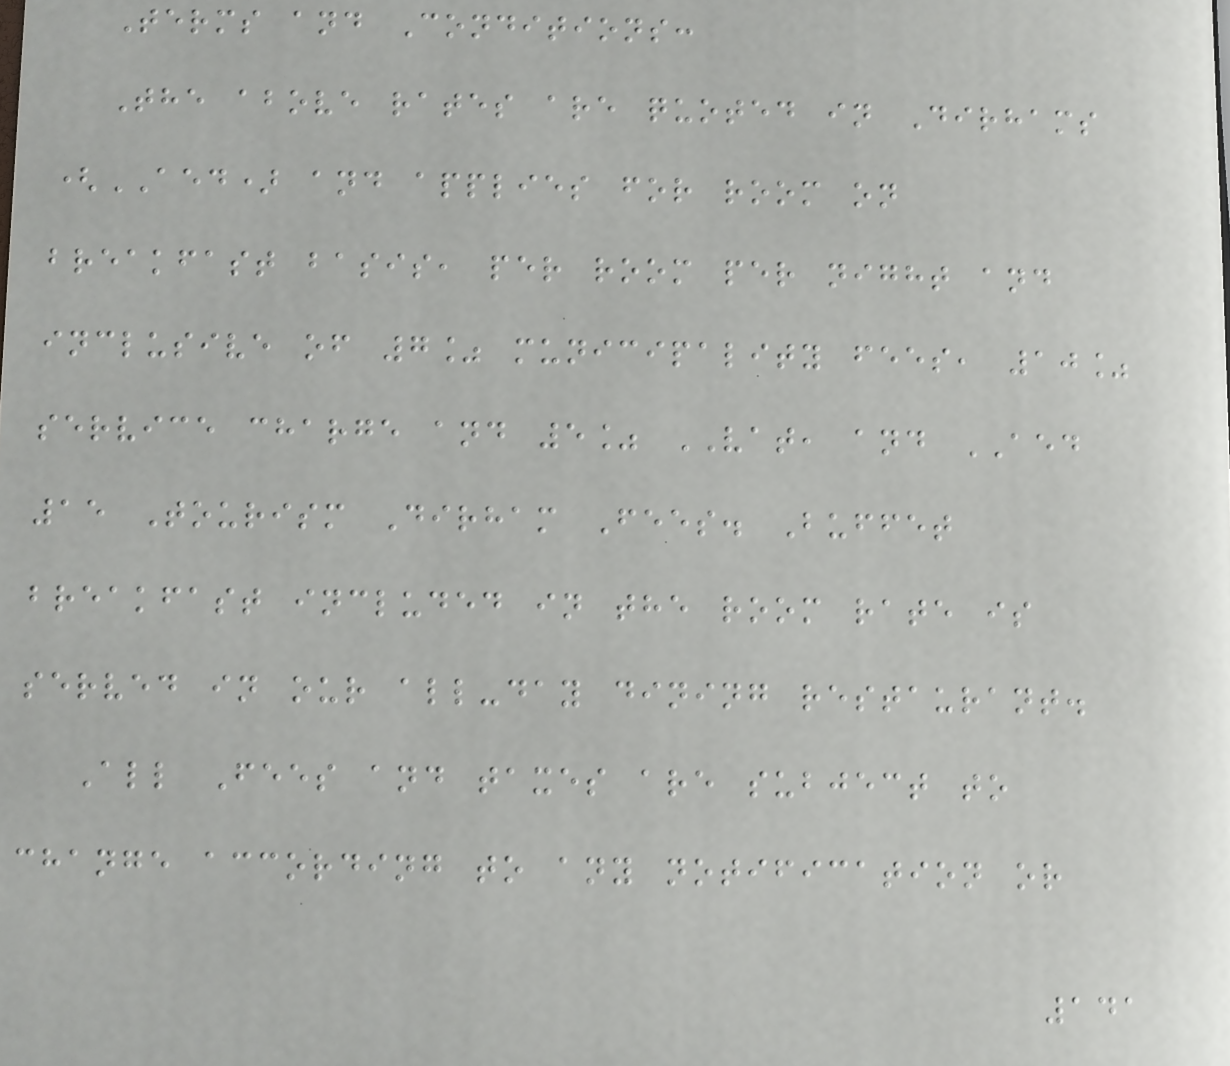Terms and Conditions:
The above rates are quoted in Dirhams
(AED) and applies for room on
breakfast basis, per room per night and
inclusive of 7% municipality fees, 10%
service charge and 5% VAT, and AED
15 Tourism Dirham Fees. Buffet
breakfast included in the room rate is
served in our all-day dining restaurant.
All Fees and taxes are subject to
change according to any notification or
141
